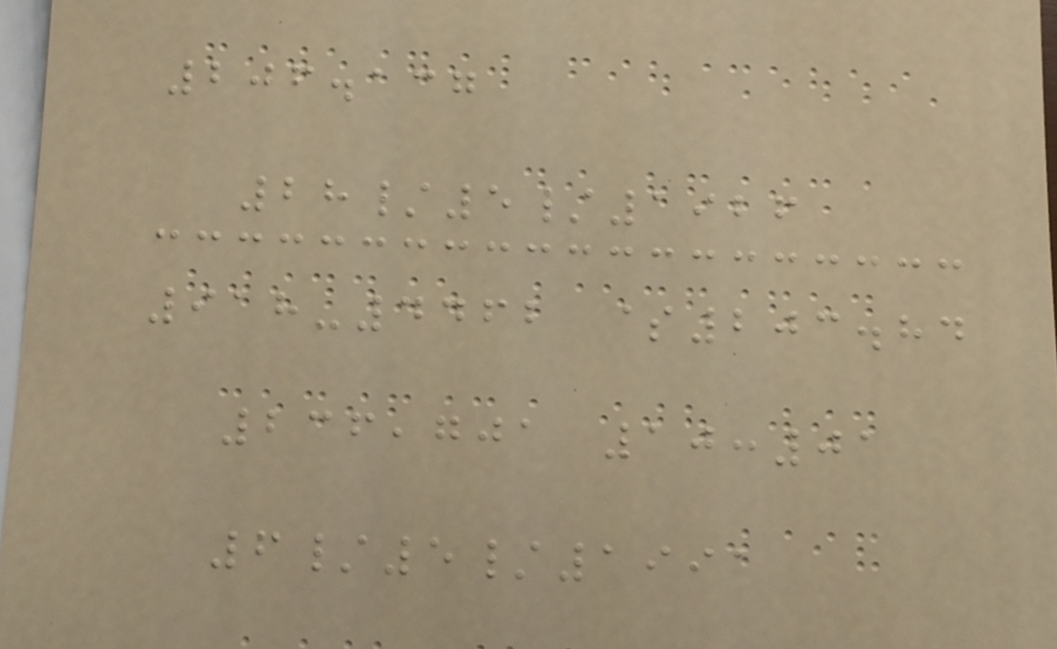206.137
28/5/1926
918-4462 $203.84
236,701 10:01
6/5/1991
